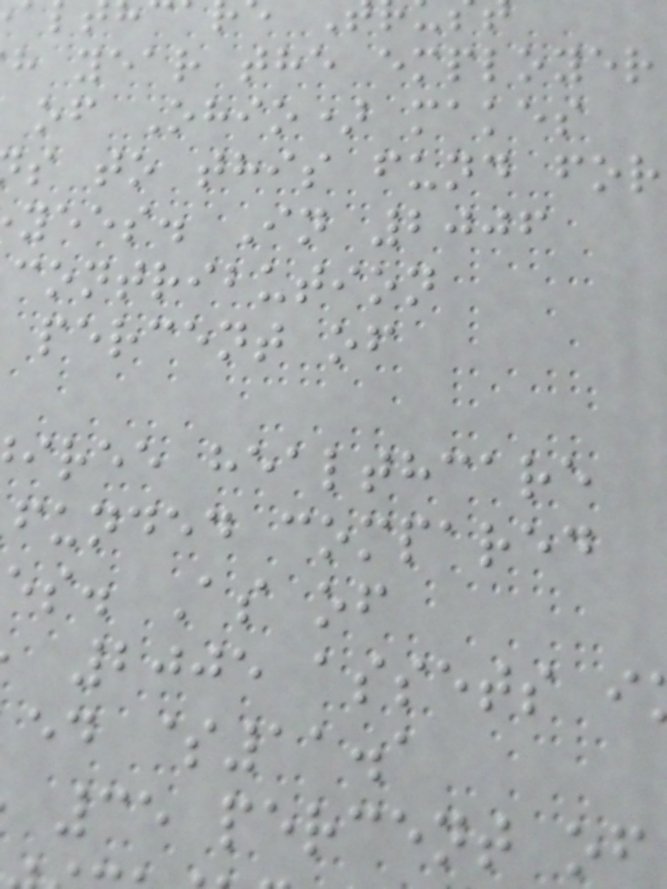h year the employer
of Ohio) makes
s to this fund for
yees. In 2006
contribution
percent of
iree healthcare
funded compared
es. As of
2005 assets i
ed $11.1
35 percent of
